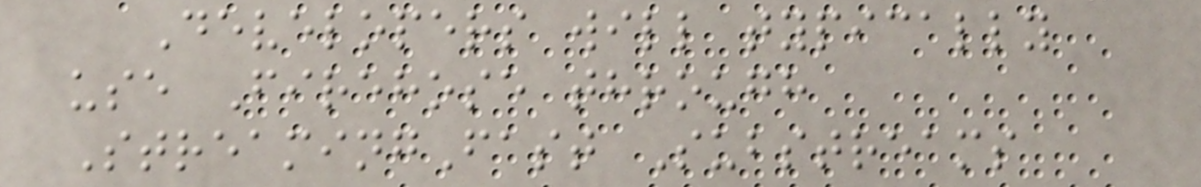Developers will typically
use Firehose through
StreamingFast Substreams
